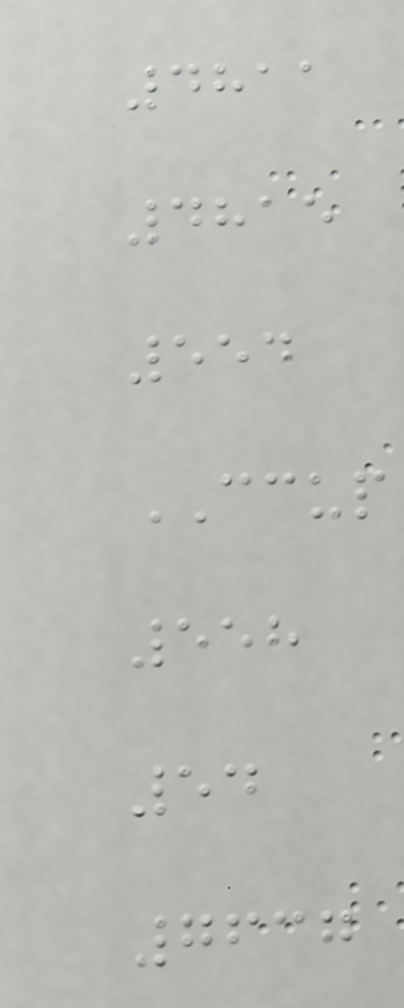4811
4815
554
CCUP
558
54
7637
